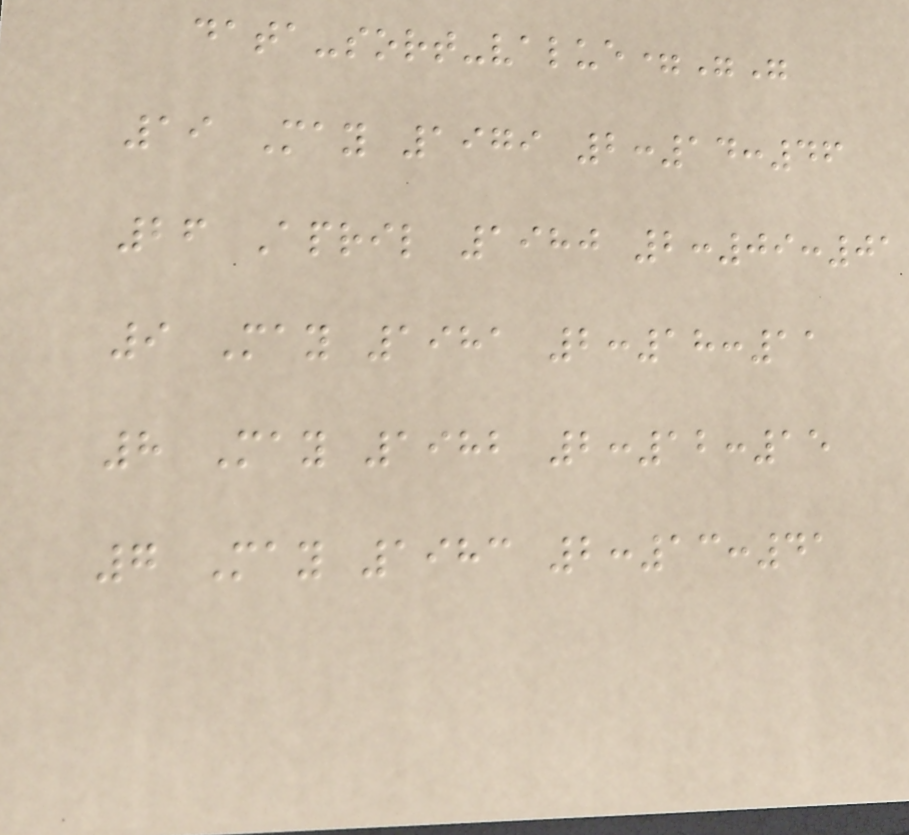data-sort-value=""
19 May 1979 2:14:46
26 April 1980 2:09:01
9 May 1981 2:18:11
8 May 1982 2:12:15
7 May 1983 2:13:41
